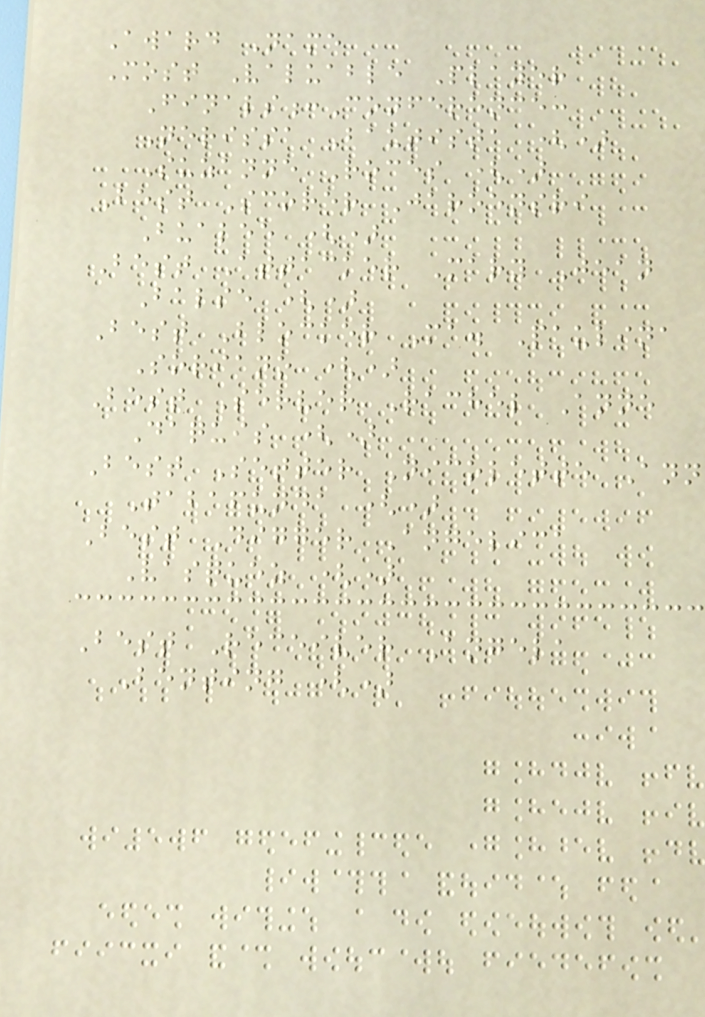Award Name
Most Valuable Player
Finals:Conference:
Nerissa Bautista ()
Suzanne Roces ()
Best Scorer Jaroensri
Bualee ()
Best Attacker Mary Jean
Balse ()
Best Blocker Ma. Paulina
Soriano ()
Best Server Rachel Anne
Daquis ()
Best Setter Nicolette Ann
Tabafunda ()
Best Digger Angelica
Vasquez ()
Best Receiver Angela
Benting ()
